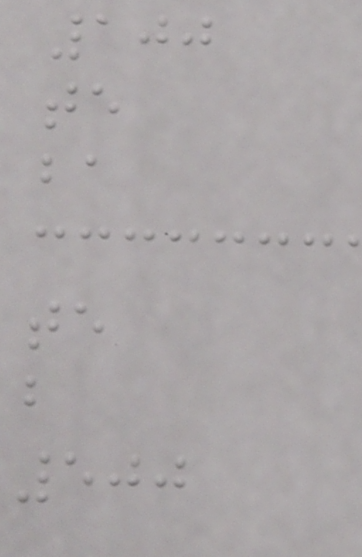100
te
ba
te
b
500
